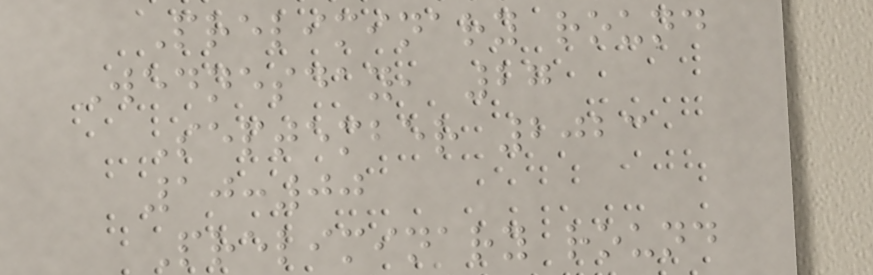Preliminary round
Wednesday, 27
September 2023
10:00
Preliminary round
